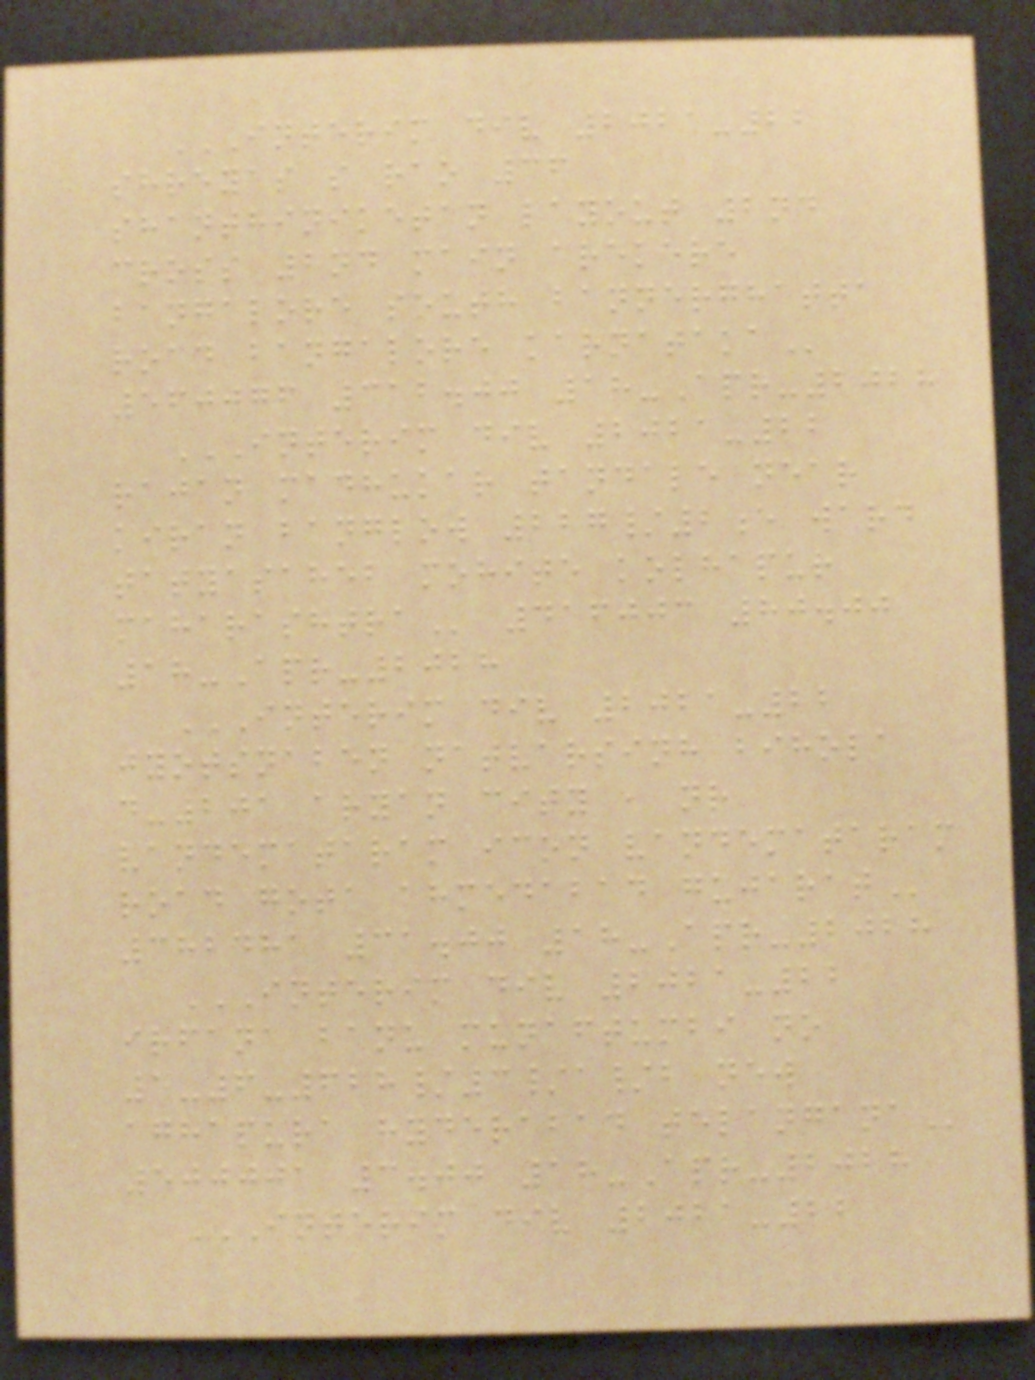INTERIM DIV 2021-22
SHREYAS S RAO 36
SHANTHINIKETAN LAYOUT 2ND
CROSS 2ND MAIN AREKERE
BANGALORE SOUTH BANNERGHATTA
ROAD BANGALORE KARNATAKA
560076 312.00 18-Apr-2028
INTERIM DIV 2021-22
RAJAN MADHUKAR TANDALE NEAR
KIRAN BANGLOW 227/2E WARD
TATYASAHEB MOHITE KOLHAPUR
MAHARASHTRA 416003 80.00
18-Apr-2028
INTERIM DIV 2021-22
JYOTSNABEN NATVARSINH BIHOLA
D-201 ARYAN CITY , NR
VANDEMATARAM ICON VANDEMATARAM
ROAD GOTA AHMEDABAD GUJARAT
382481 31.00 18-Apr-2028
INTERIM DIV 2021-22
IRFANA BANU MUNAFTUMBI NO
5-6-628/3/A/B NEW
AGHAPURA HYDERABAD TELANGANA
500001 3.00 18-Apr-2028
INTERIM DIV 2021-22
